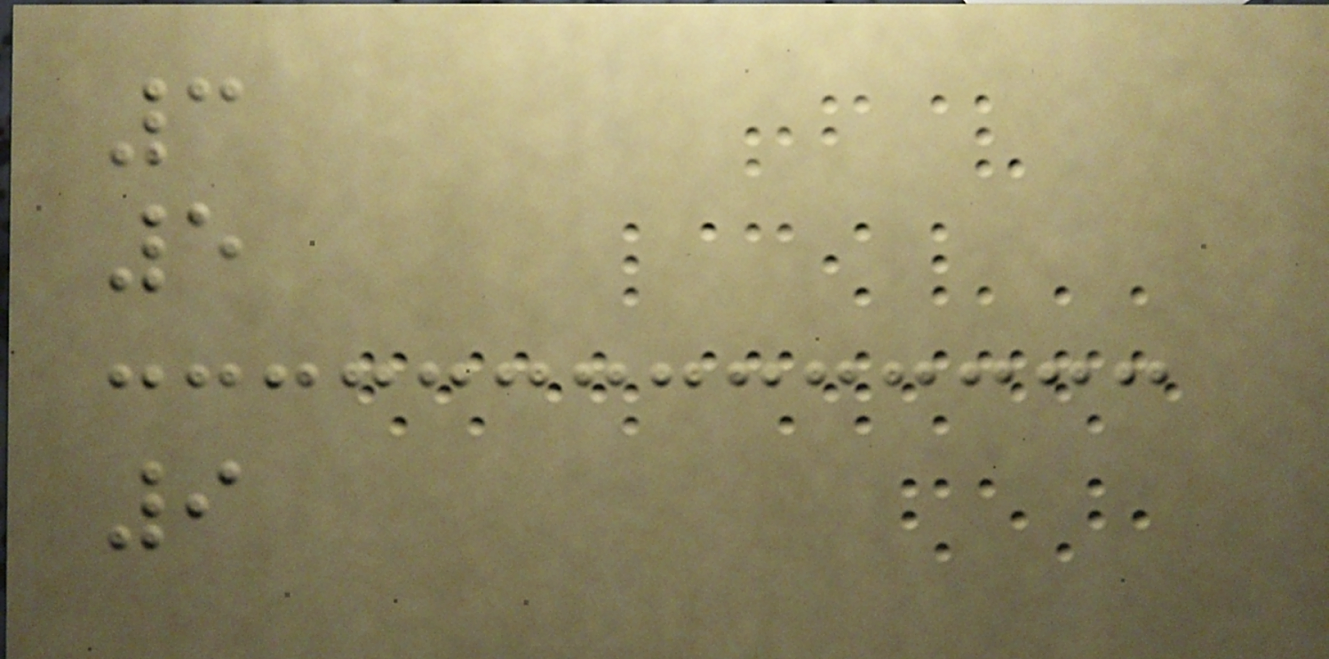3
5
9
